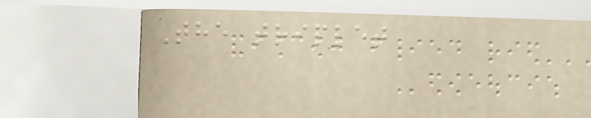The triplet
